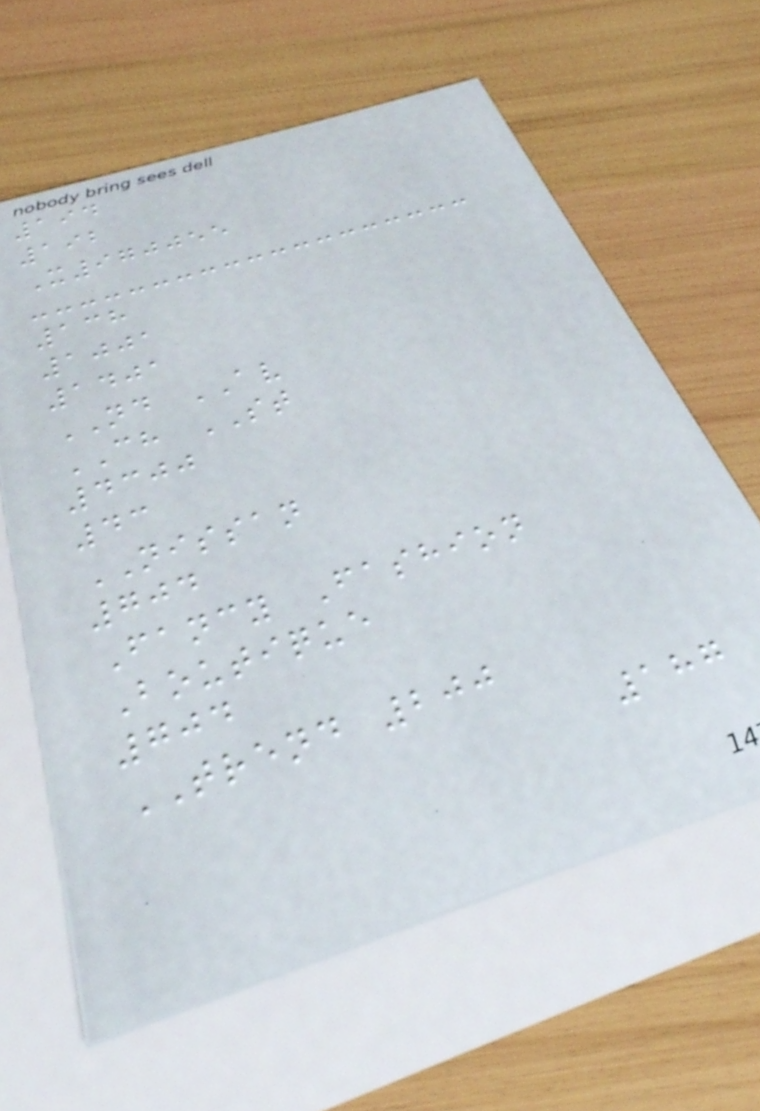194
192
X970055
138
1001
1401
ND AV
CH ST
4300
43
NISSAN
704
Fancy Fashion
Boutique
704
TREND 200
187
